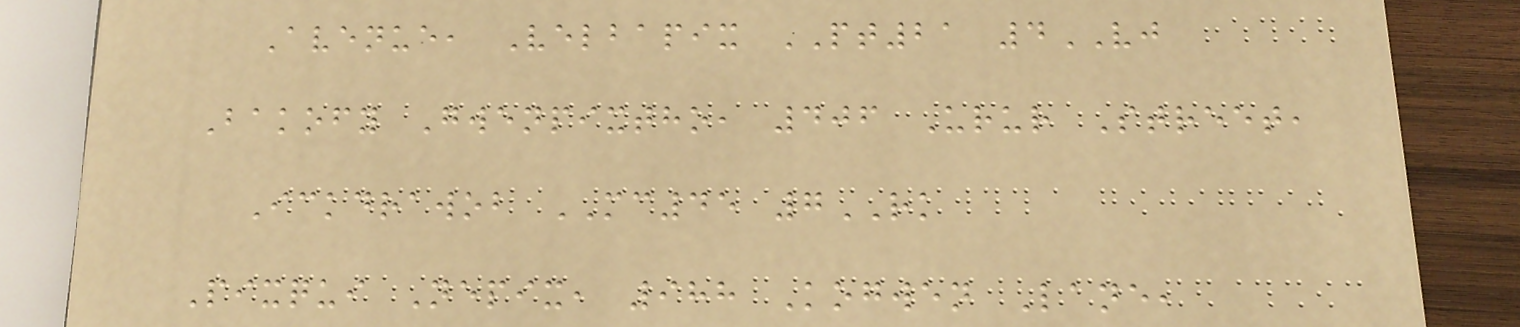Avenue, Velbapix PT21 4VJ
Bakofy Gwenpixtho, 406 Urur Street,
Ickdrawob MC45 7RK
Pixqui Nepix, 988 Kogwen Lane,
